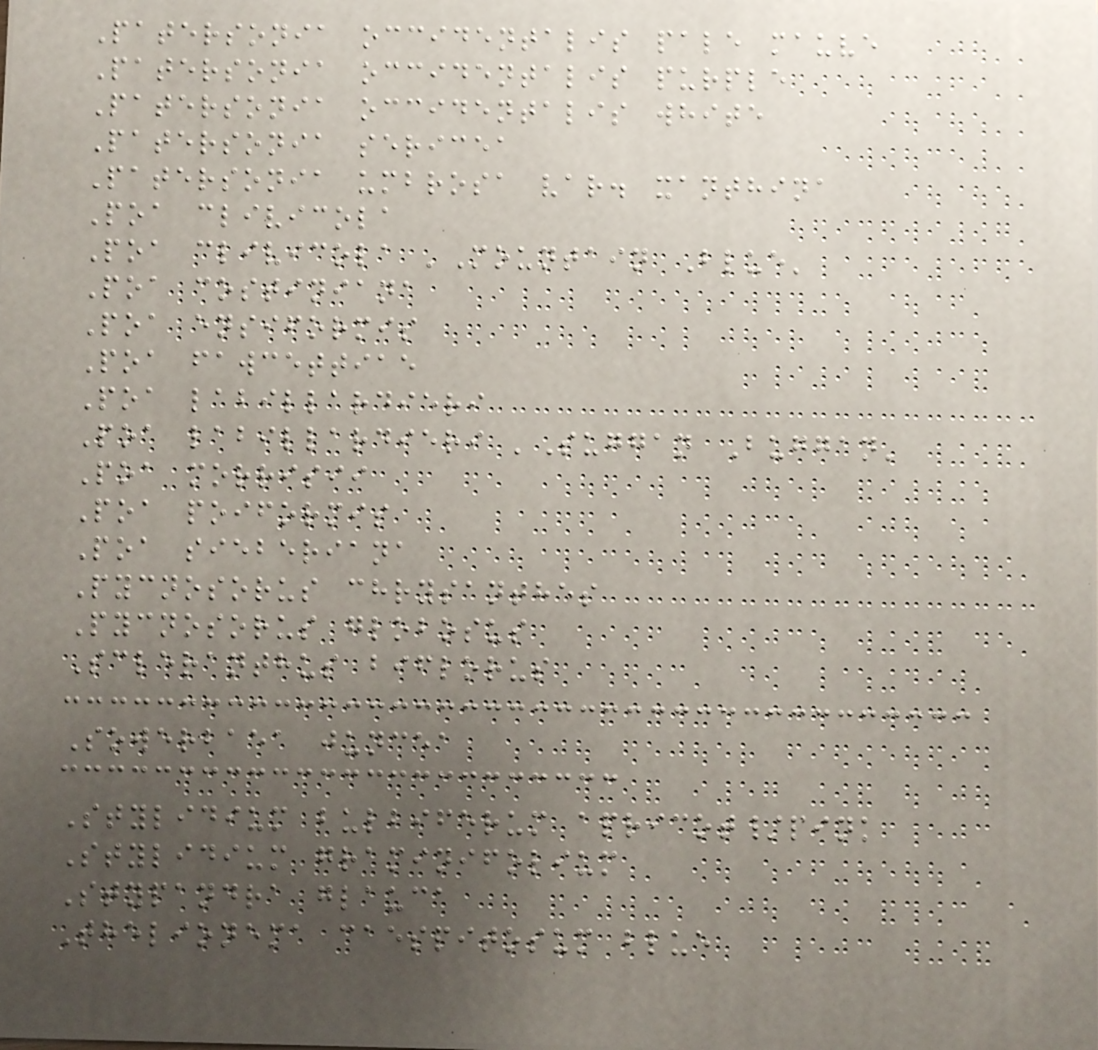Patersonia occidentalis pale mauve
Patersonia occidentalis purple
Patersonia occidentalis white
Patersonia sericea
Patersonia umbrosa var. xanthina
Poa clivicola
Poa clivicola 'Mountain Blue'
Poa costiniana
Poa ensiformis
Poa fawcettiae
Poa labillardieri
Poa labillardieri 'Suggan Buggan'
Poa morrisii
Poa poiformis
Poa sieberiana
Pycnosorus chrysanthes
Pycnosorus globosus
Scleranthus biflorus
Sowerbaea juncea
Stylidium bulbiferum apricot/pink
Stylidium graminifolium
Stypandra glauca
Thelionema caespitosum blue
